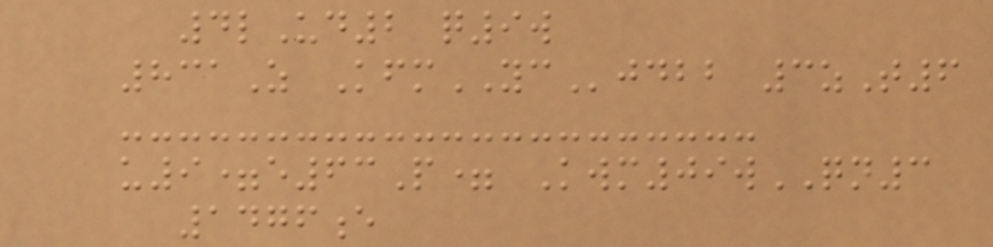4lUd2 q9w
831Z KfmYCjdbb 3zT6
u9=e63P= Kwm09wQN3
1476e
